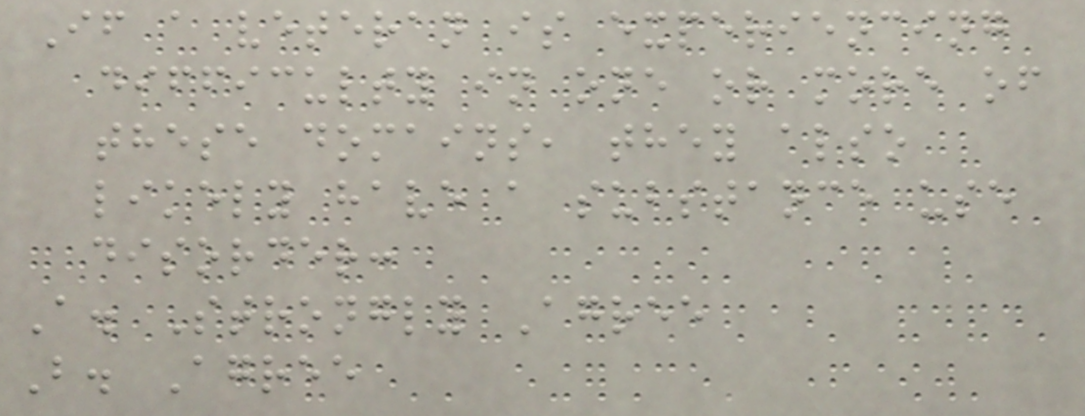If a veteran is experiencing
difficulty in one or more of
these domains, they also
likely have a substance use
disorder:
A. Strongly Agree
B. Agree
